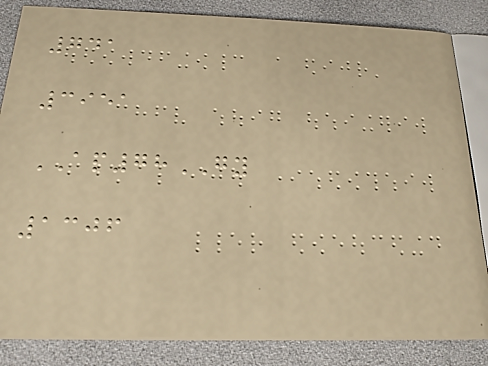741
3951
AP78GY
1306
